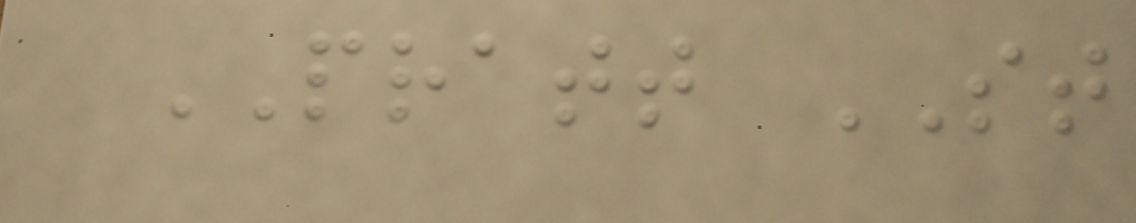PRATT ST
